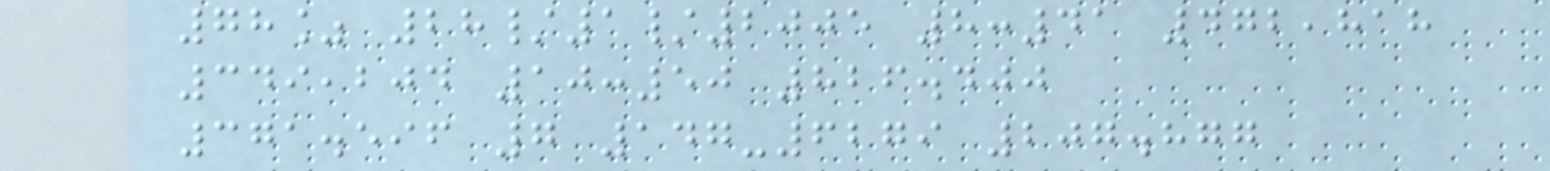78% 28/1/2005 8:41 472,818
349,204 10:50 826.400
371.596 7 147-6279 207.877
